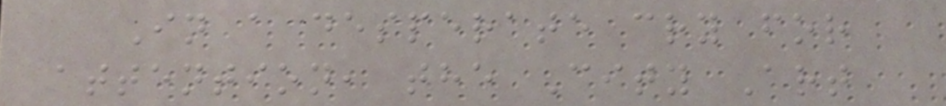In a desperate cry for
attention, the City Art
